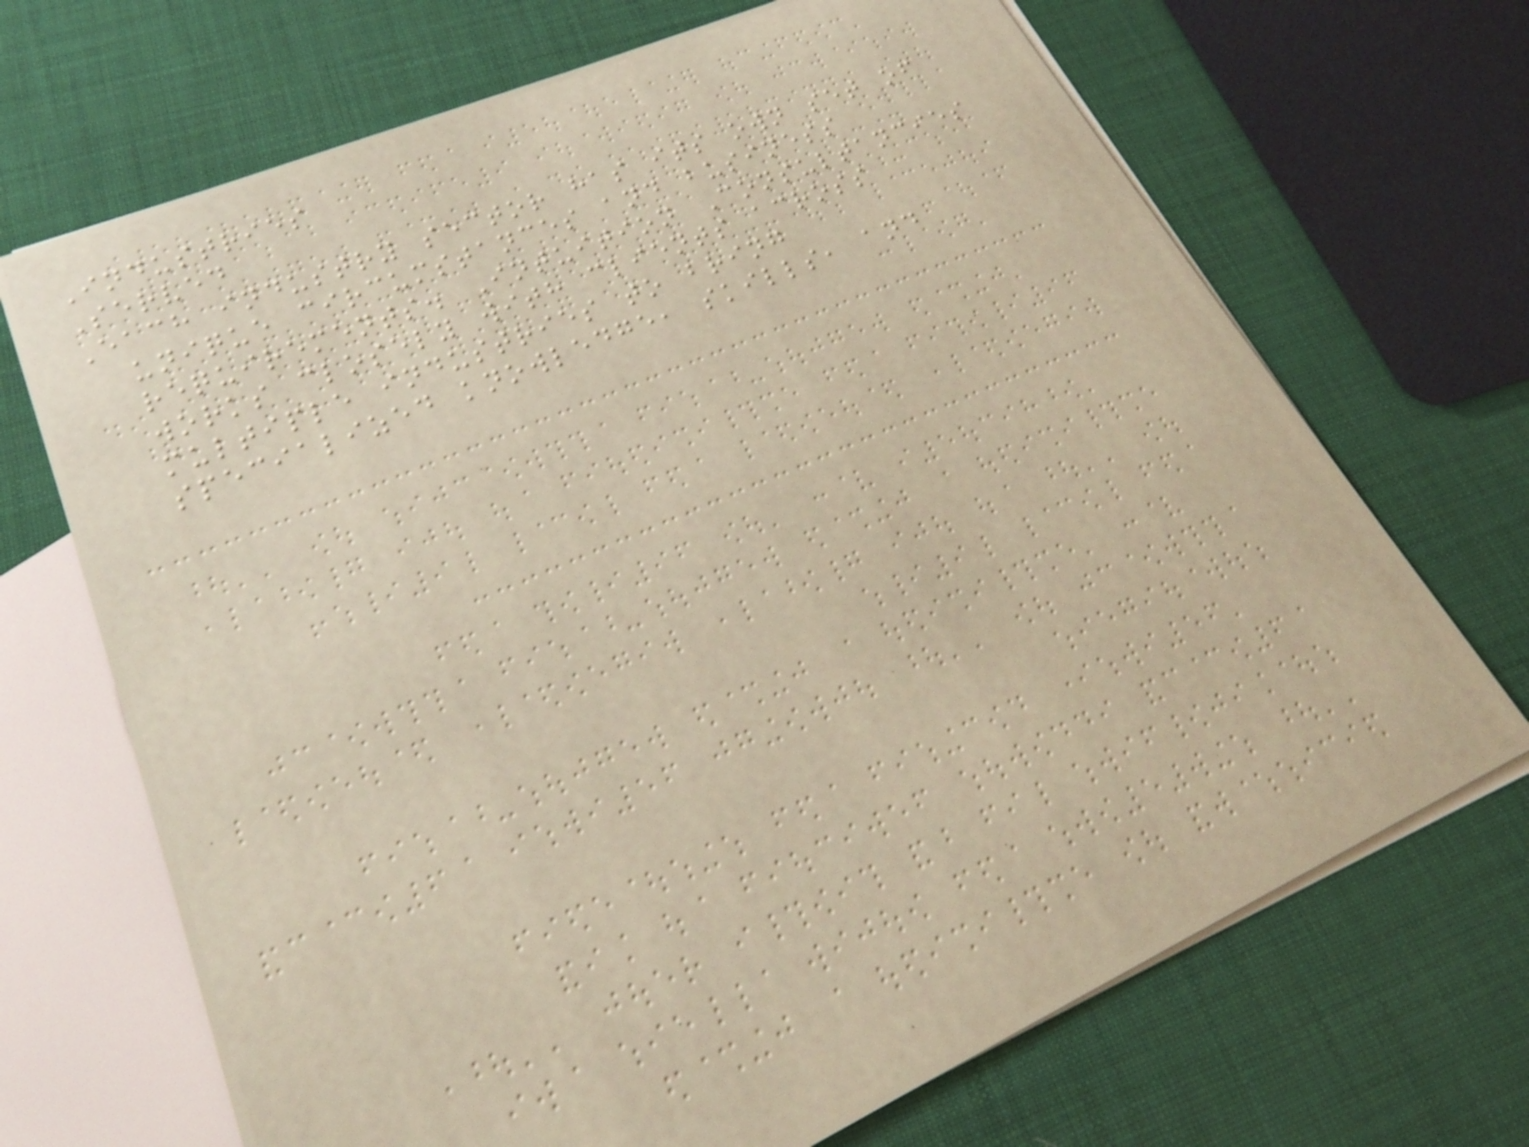Industries
Served
Each industry sector has its own set of
unique circumstances and business
requirements. Intuition Consultancies
works closely with clients across
multiple industries to bring
specialized knowledge, skills, and
